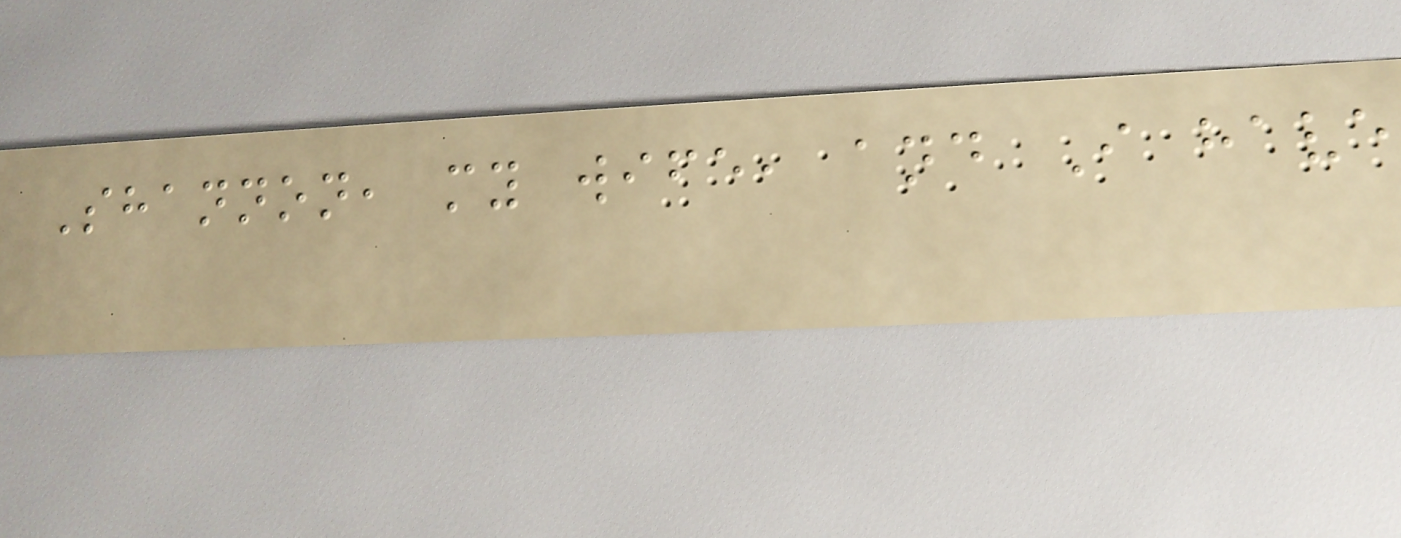Shannon, my wife, and I have
